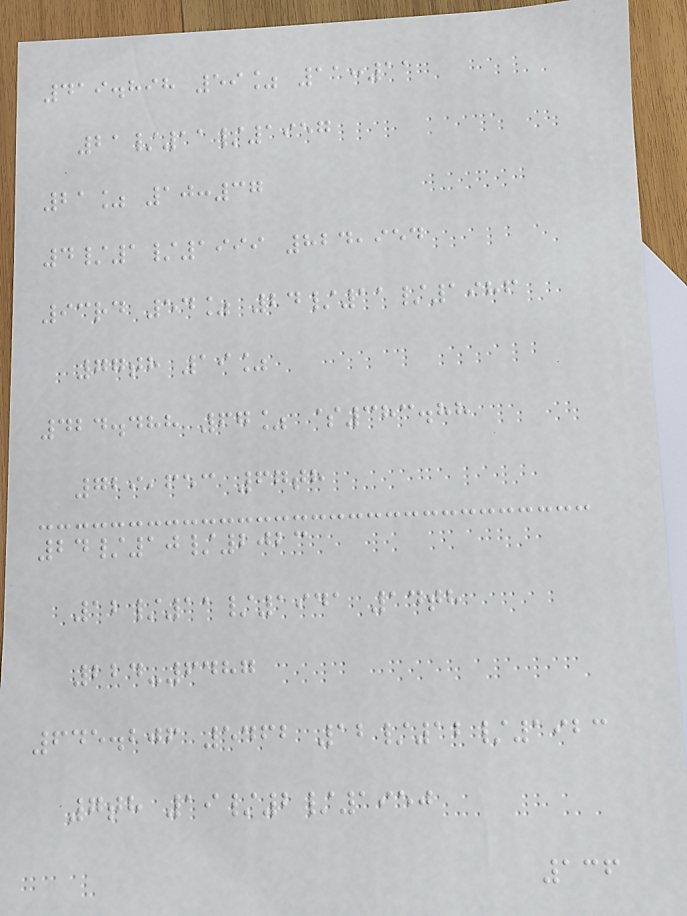419.898 59% 11:11
21/11/1957
21% 10:37
4/1/1999 824,954
93rd 54% 24/11/1986
77th 19%
424.488 67% $383.88
729,653 67th
24/10/2023
12/11/1941 14th
224-6487
645.206 5462 12/12/1923
7th 19/2/1950
136
